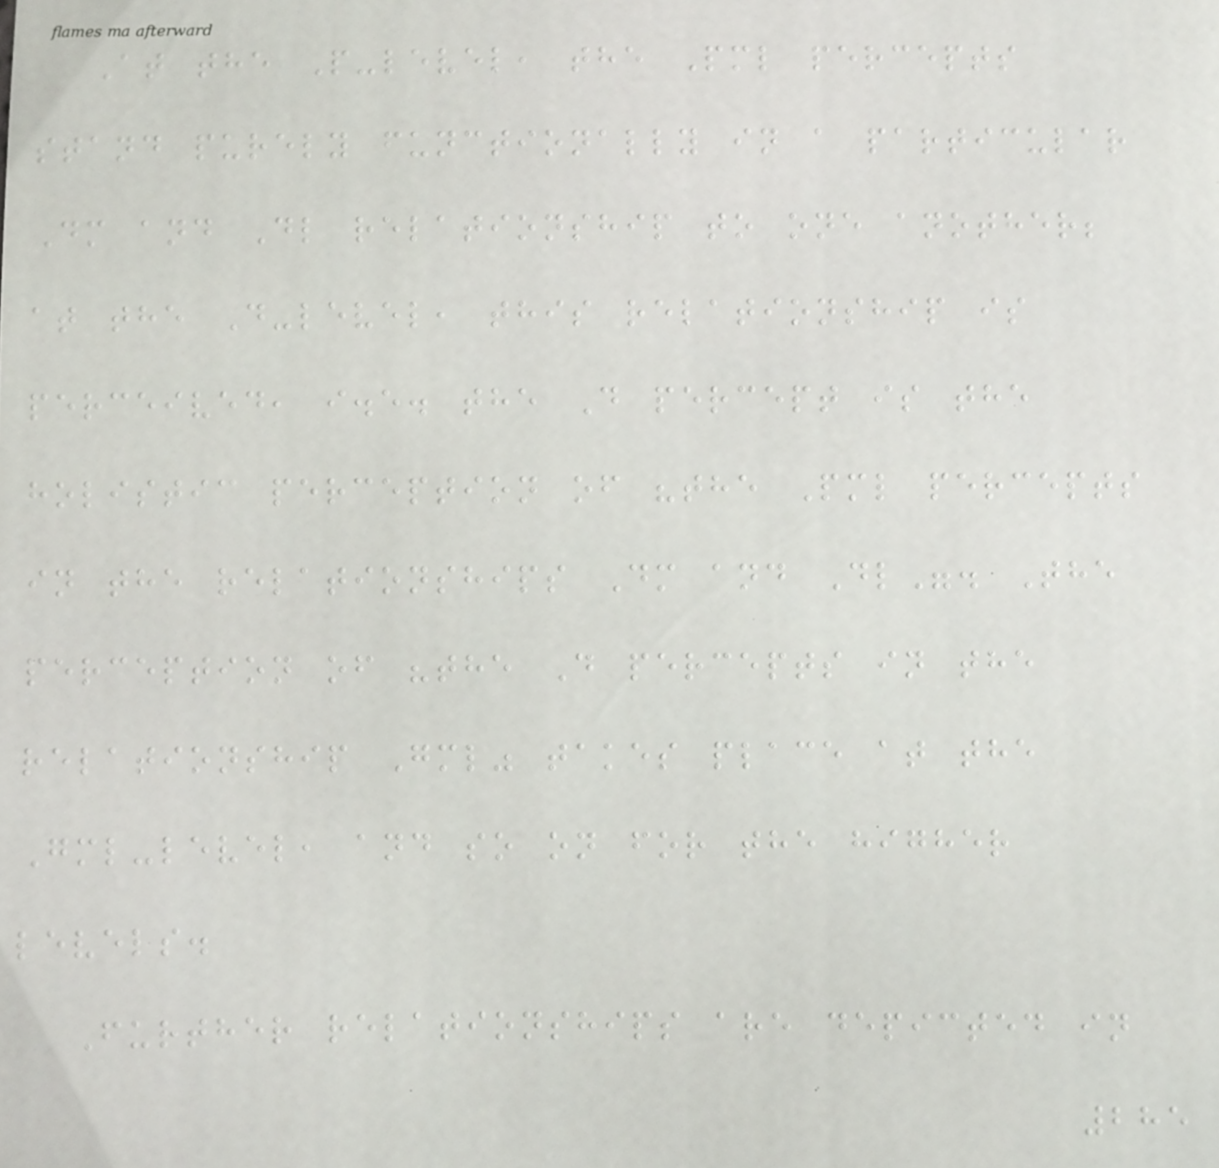At the P-level, the Pml percepts
stand purely functionally in a particular
Dm and Dl relationship to one another;
at the D-level, this relationship is
perceived, i.e. the D percept is the
holistic perception of "the Pml percepts
in the relationships Dm and Dl". The
perception of "the D percepts in the
relationship Gml" takes place at the
Gml-level, and so on for the higher
levels.
Further relationships are depicted in
285
